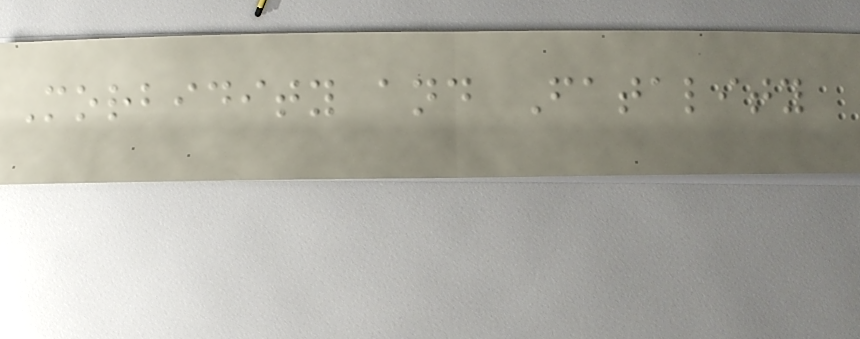Morbidity and Fatality
